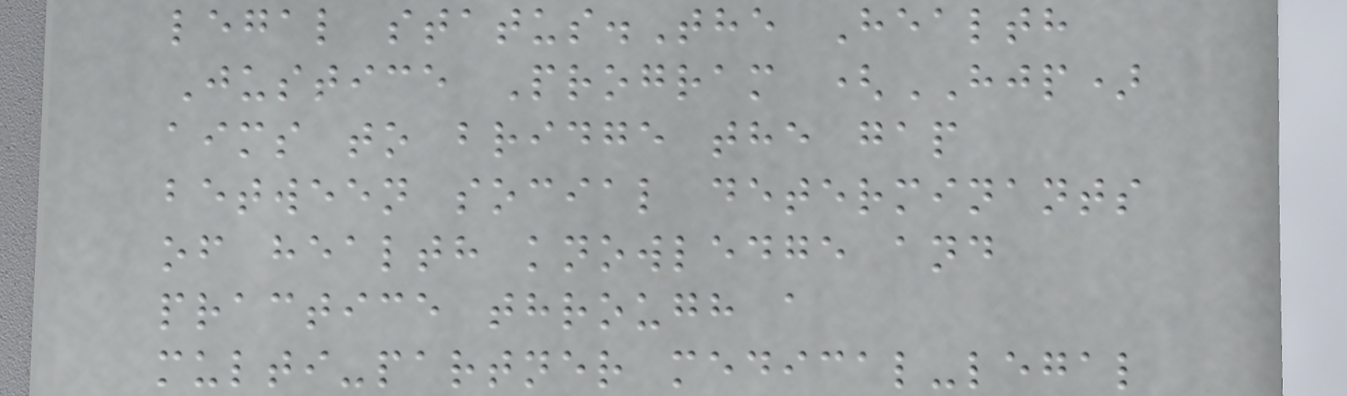legal status.The Health
Justice Program (HJP)
aims to bridge the gap
between social determinants
of health knowledge and
practice through a
multi-partner medical-legal
